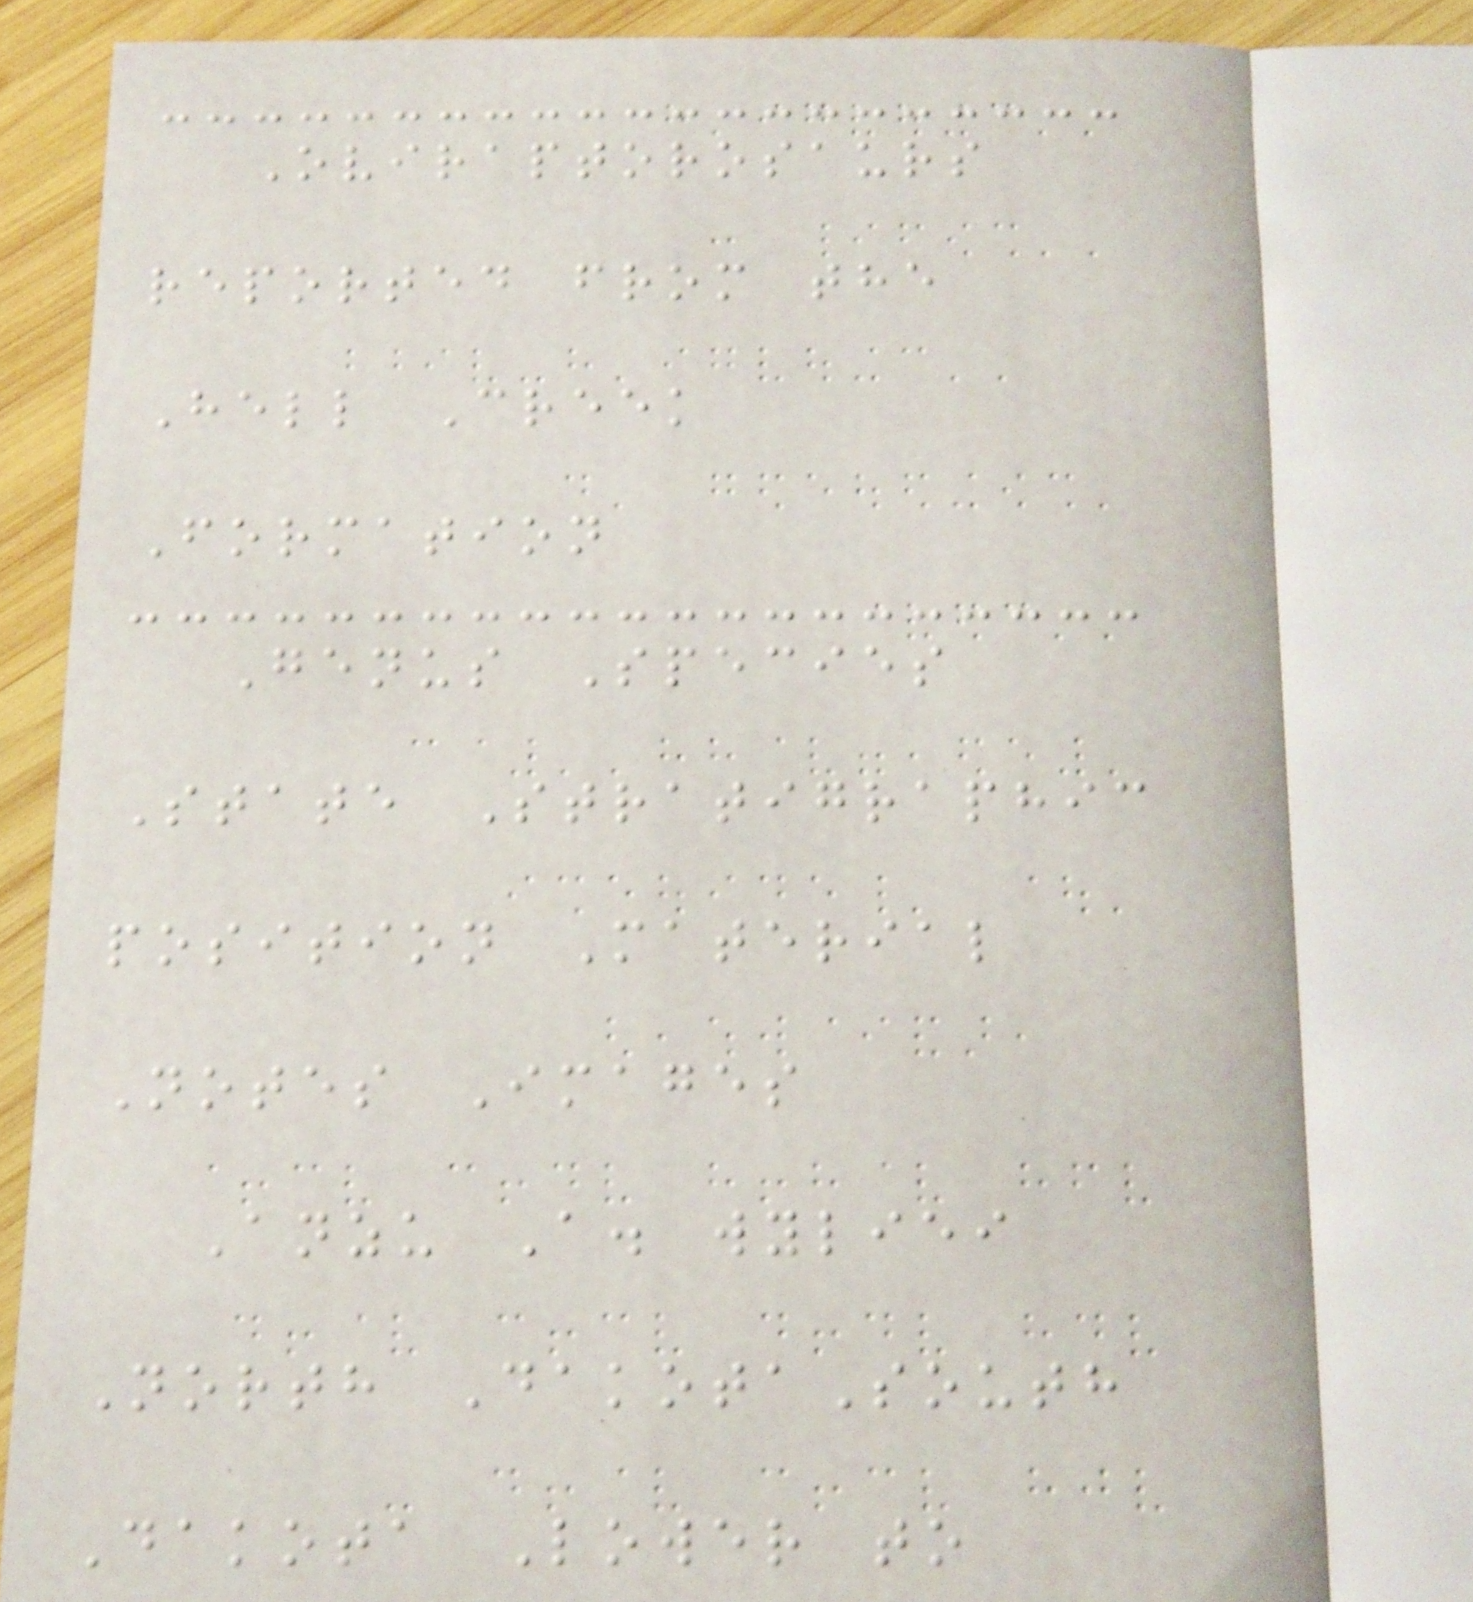Oviraptorosaurs
reported from the
Hell Creek
Formation
Genus Species
State Stratigraphic
position Material
Notes Images
Anzu A. wyliei
North DakotaSouth
Dakota Lower to
